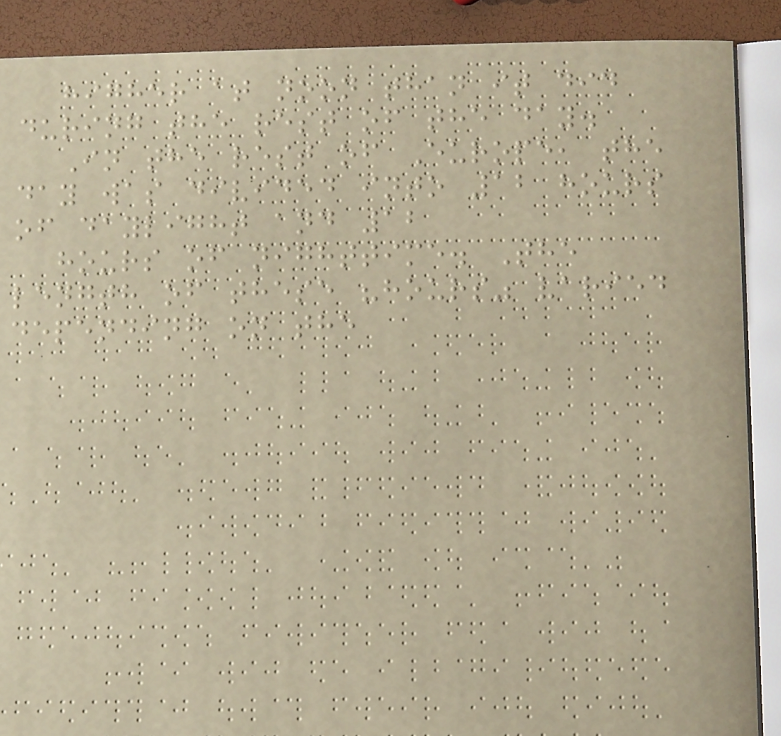higher at noon than it did
during the rest of the day.
In the rest of Europe, the
day was divided into 12 hours
of daylight and 12
hours of nighttime. The
length of these "hours" varied
depending on the
